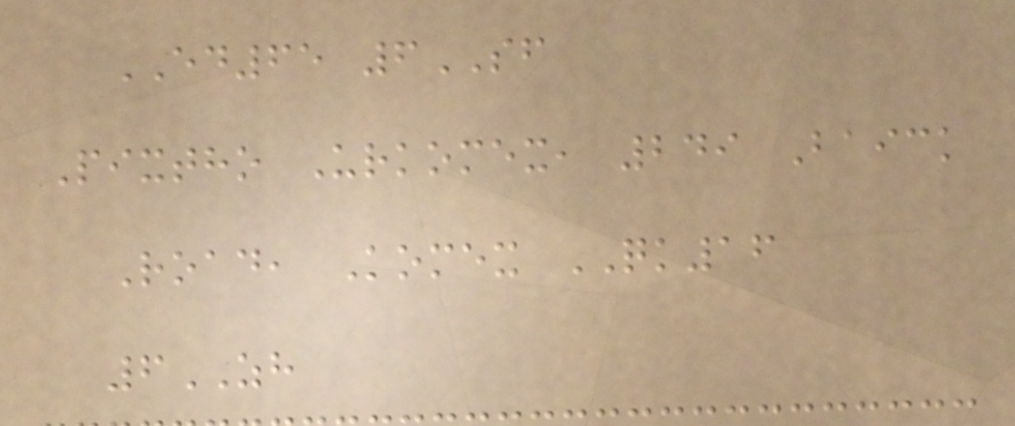ED65 6SF
Pixtho Urkomex, 249 Baick
Road, Komex QK16
6ZH
